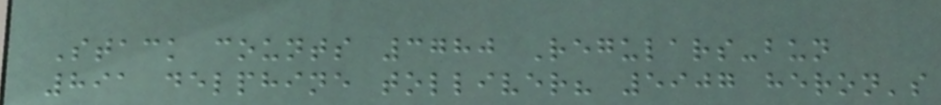Stack counts 3780 Regulars-bun
891 delphine tolliver? 5907 heron's
